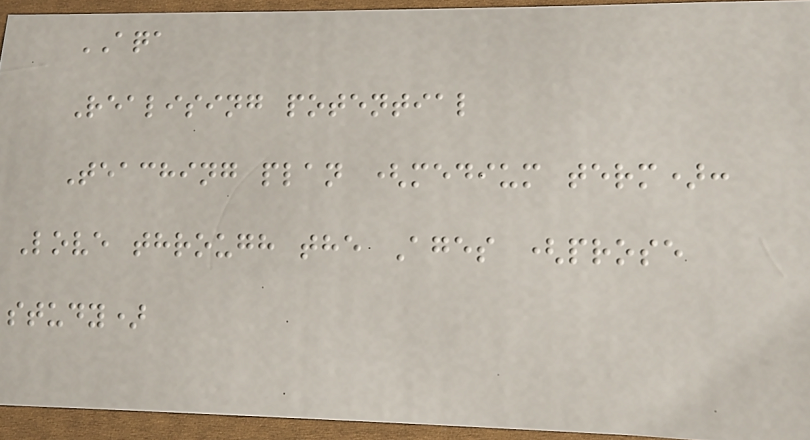AQA
Realising potential
Teaching plan (medium term):
Love through the Ages (prose
study)
